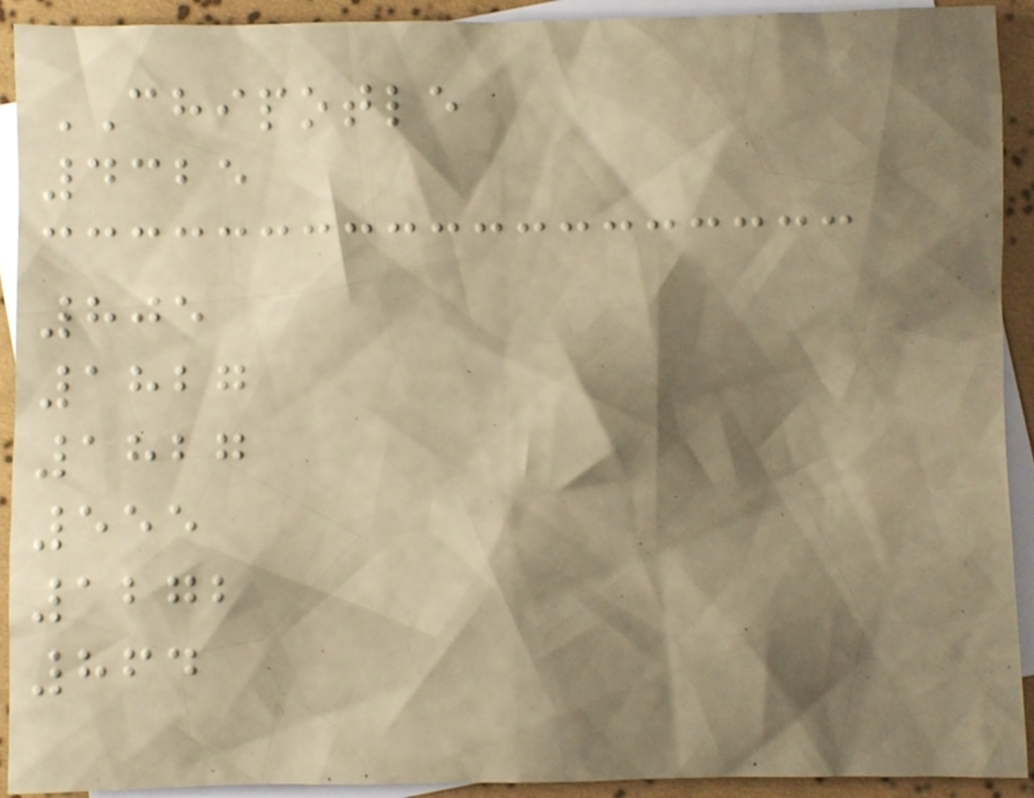CHIPOTLE
4325
805
1827
1827
555
1272
864
